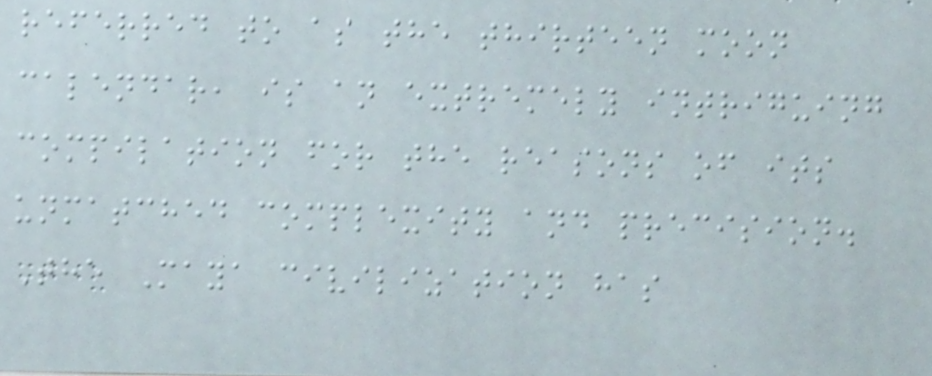referred to as the thirteen moon
calendar, is an extremely intriguing
compilation for the reasons of its
unmatched complexity and precision.
The Maya civilization has
